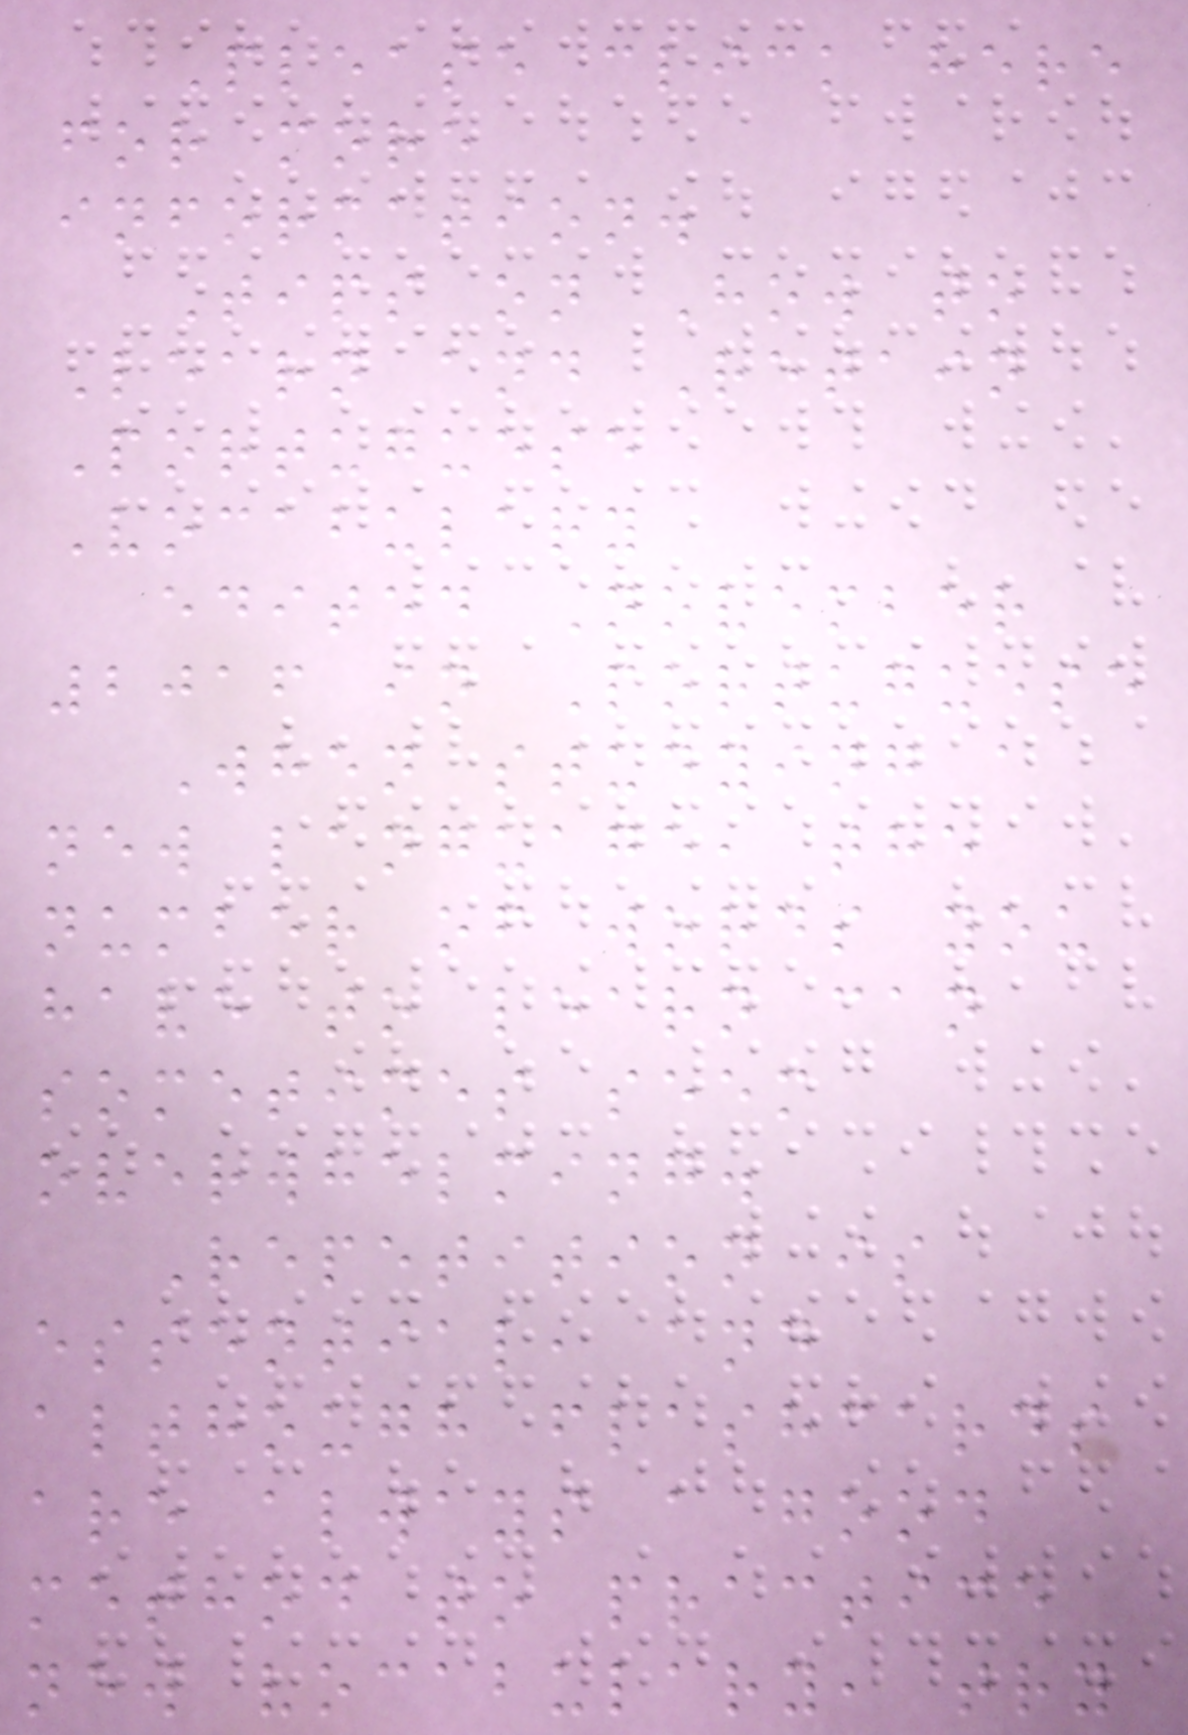Please click here
for more
information.
Tips on How to
Learn and Retain
Portuguese
Vocabulary
edited November
2016 in Portuguese
When studying a
new language, the
number of words you
have to learn can
sometimes seem
overwhelming.
Repetition is
essential, and
although flashcards
are always a good
method to practice
new vocabulary, try
